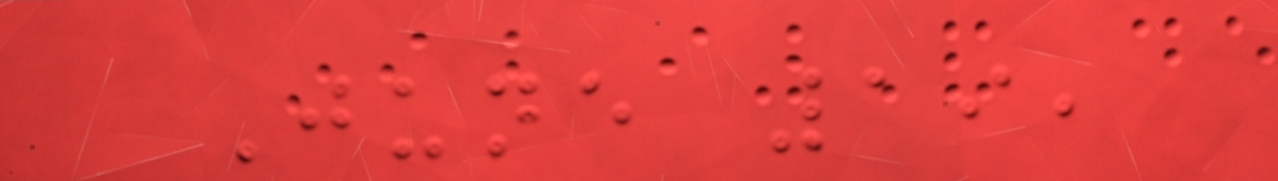June 19,
